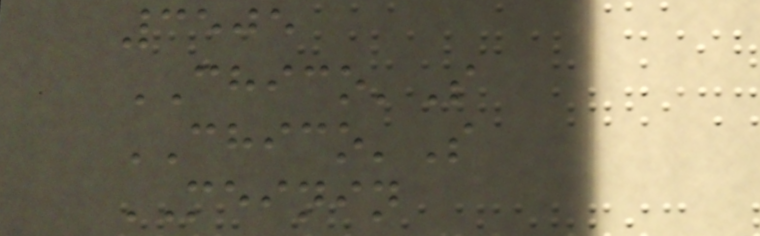3505
CHICO'S
CHICO'S
MEININ
